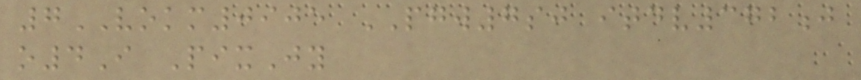7VOKM0905 PGW7sj itdv372j
o4I PixJy
